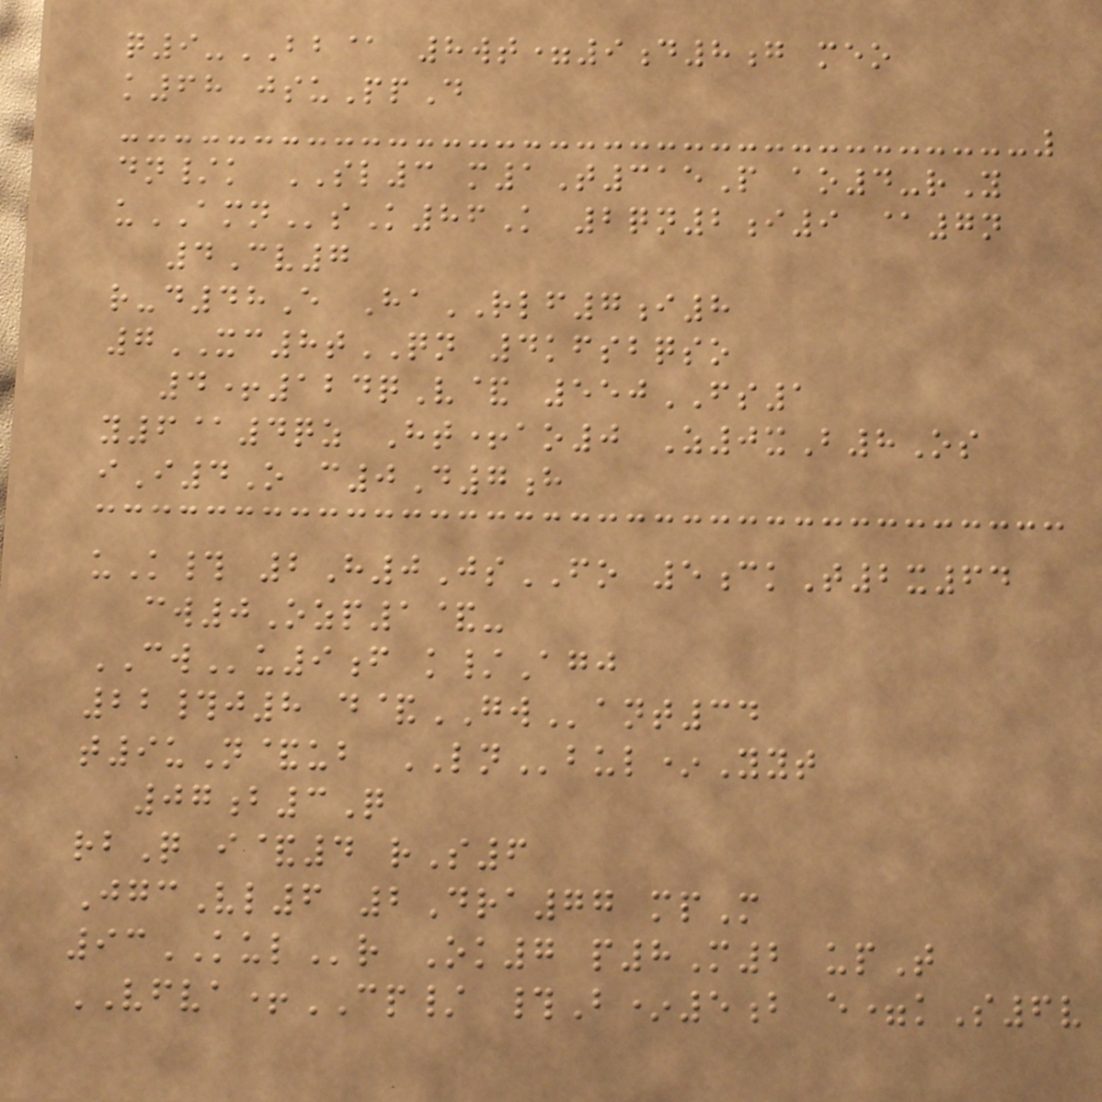q9-BB@ 8wt=9d8g meo
k68 jsuPpD
dn/k SL3 m1T315P ao4-rY
uAMNsK86K 2qn2i9 @7n
4Cv7
r-d48E HaRLF7i8
7XC8tQN 4kfsbqso
4+124qV& 550FS1
y6@4qz Ht+ao0 Z0xB8Os
iI4O c0D7h
uK# 2H0JsFO 5ckT2x64
cw0Ozp1&-
CWu9f k/Agj
22#j8 d&GWant34
t9uN&ub LNbul*Yyt
07b3Q
rbQ i&4 rS6
JgcVl6 2Dra77 mpM
93KULr Ok7 p8M2 upT
VFVA+CP/ #B*5b e=kS6v
